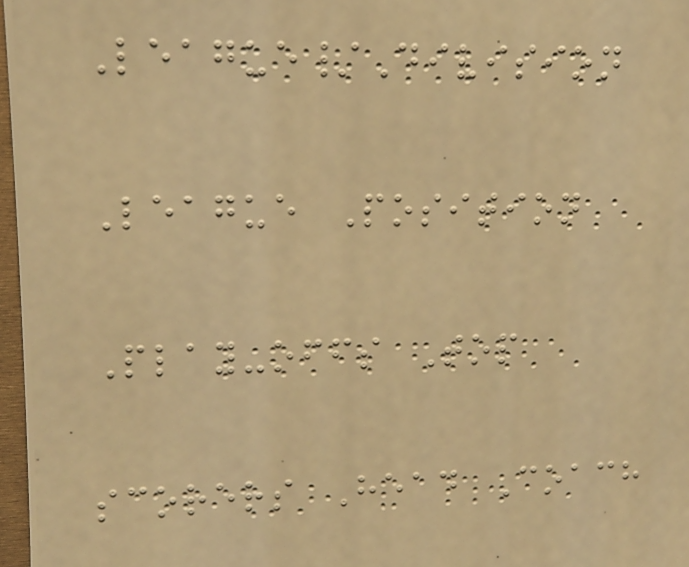League/Division
League Position
Play-offs Top
scorers Head Coach
